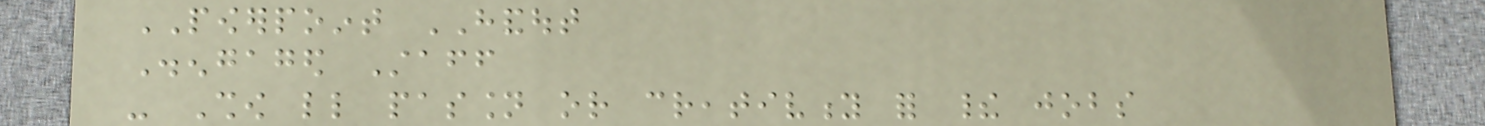POWERPOINT HANDOUT
Disengaged Staff
- Show little passion or creativity for their jobs
